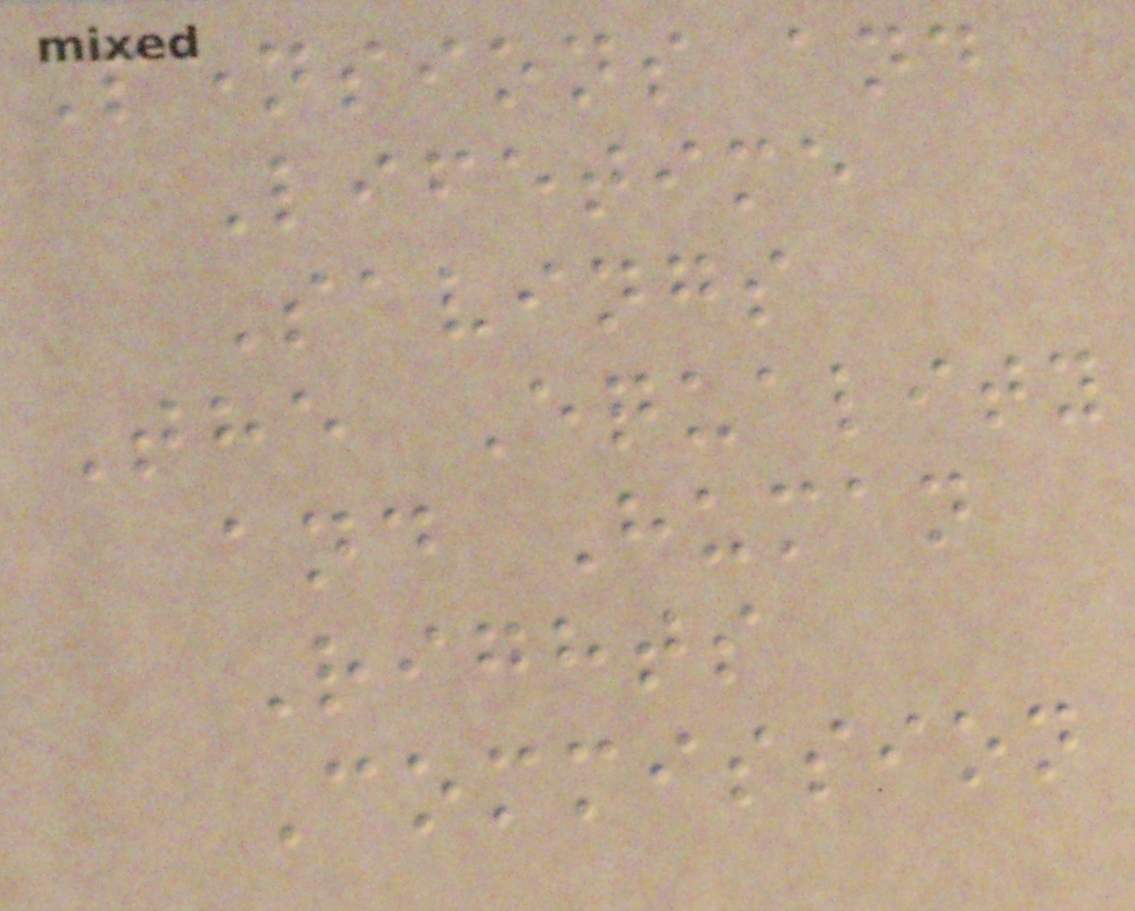Pensions and
Lifetime
Savings
The Equality
and Human
Rights
Commission
